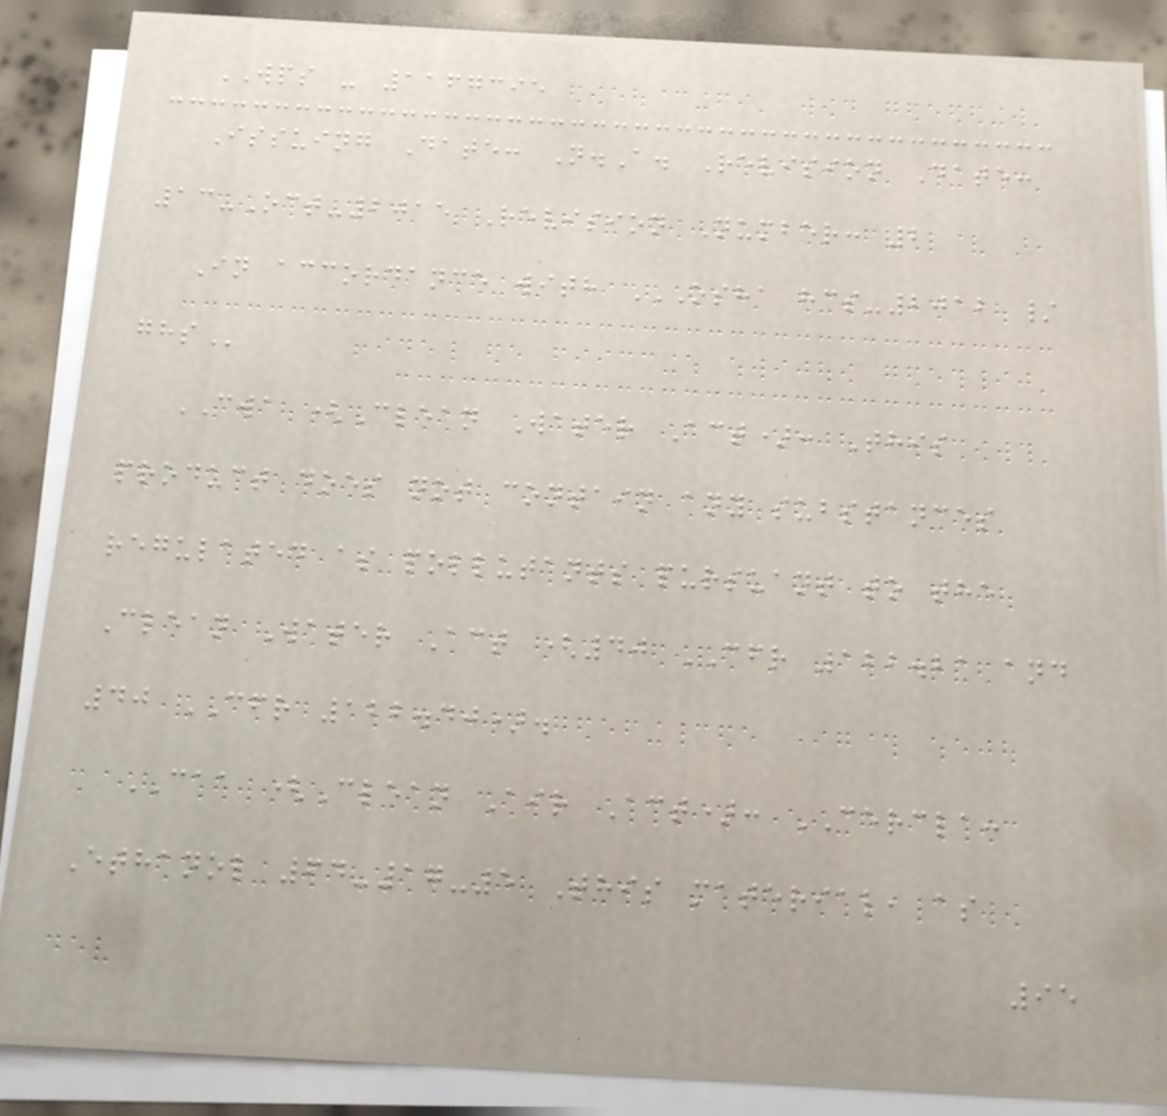WPS - 1167395
Issuing Date: N.A. Revision Date:
13-Oct-2015 Revision Number: 2
In accordance with OSHA HCS-2012 /
GHS
CWA (Clean Water Act): This
product does not contain any substances
regulated as pollutants pursuant to the
Clean Water Act (40 CFR 122.21 and
40 CFR 122.40).
CAA (Clean Air Act): CERCLA:
Ethanol 64-17-5 This material, as
95
